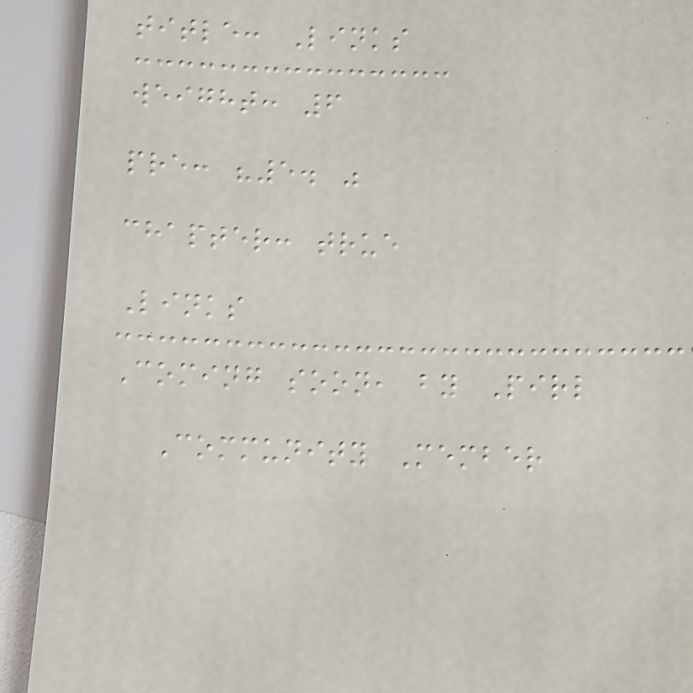title: Links
weight: 6
pre: "5. "
chapter: true
Links
Coming soon, by Pirl
Community Member
